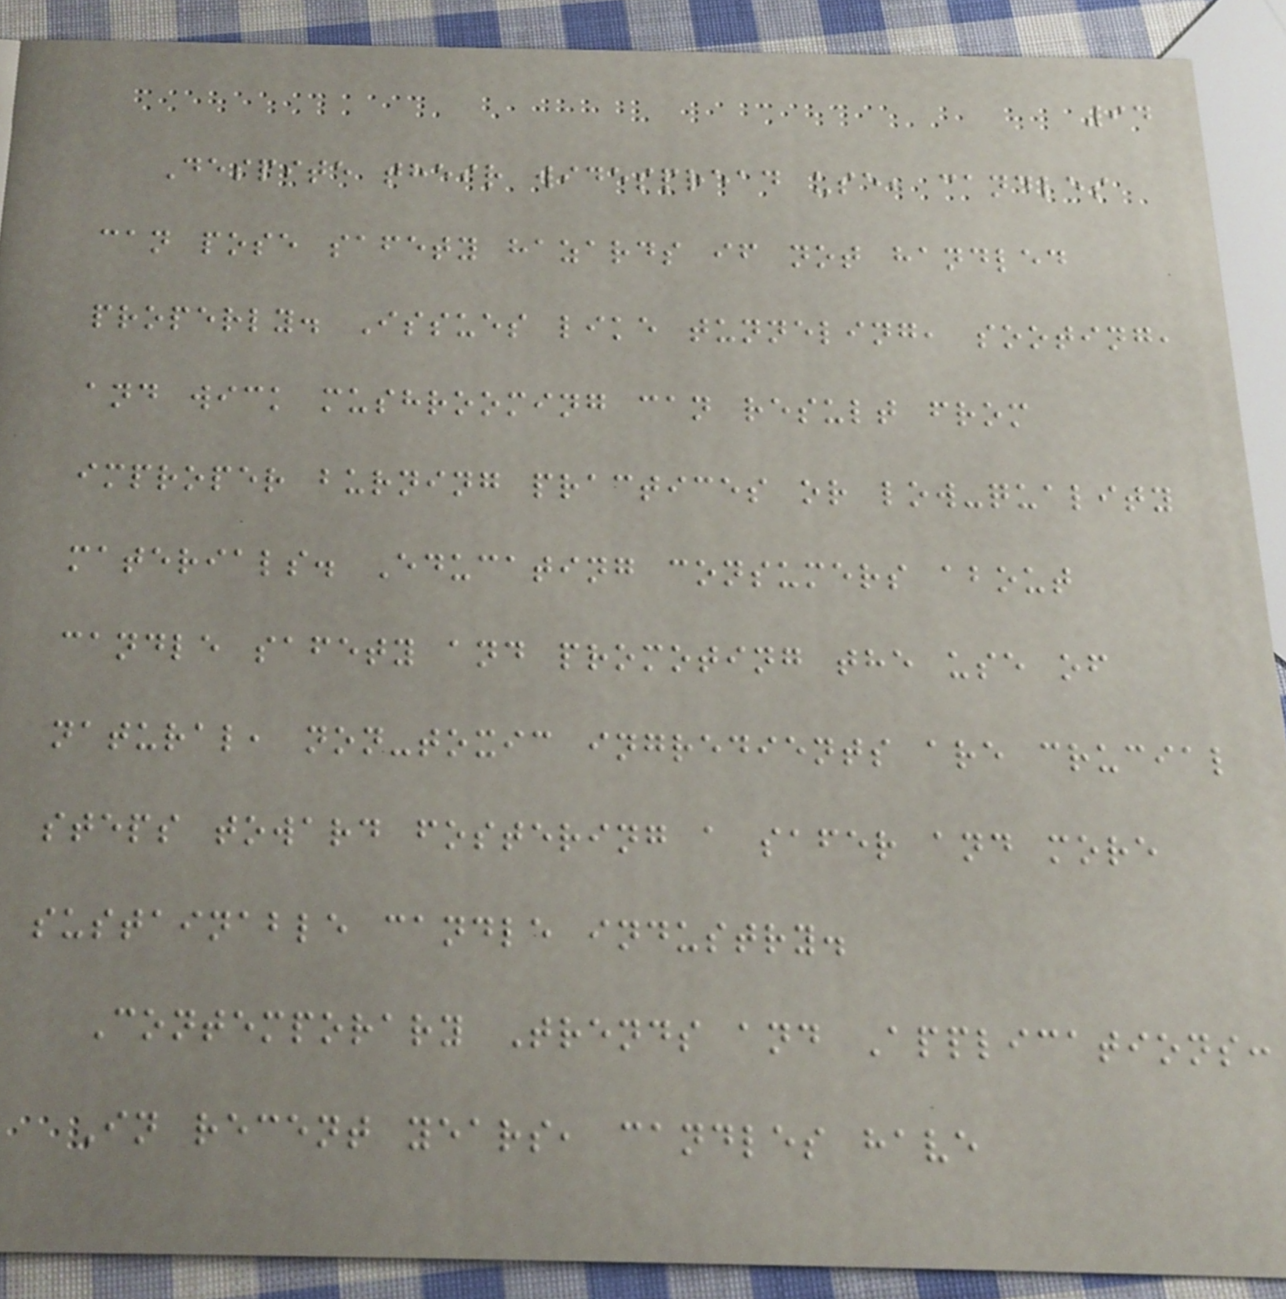94
Despite their widespread use, candles
can pose safety hazards if not handled
properly. Issues like tunneling, sooting,
and wick mushrooming can result from
improper burning practices or low-quality
materials. Educating consumers about
candle safety and promoting the use of
natural, non-toxic ingredients are crucial
steps toward fostering a safer and more
sustainable candle industry.
Contemporary Trends and Applications:
In recent years, candles have
